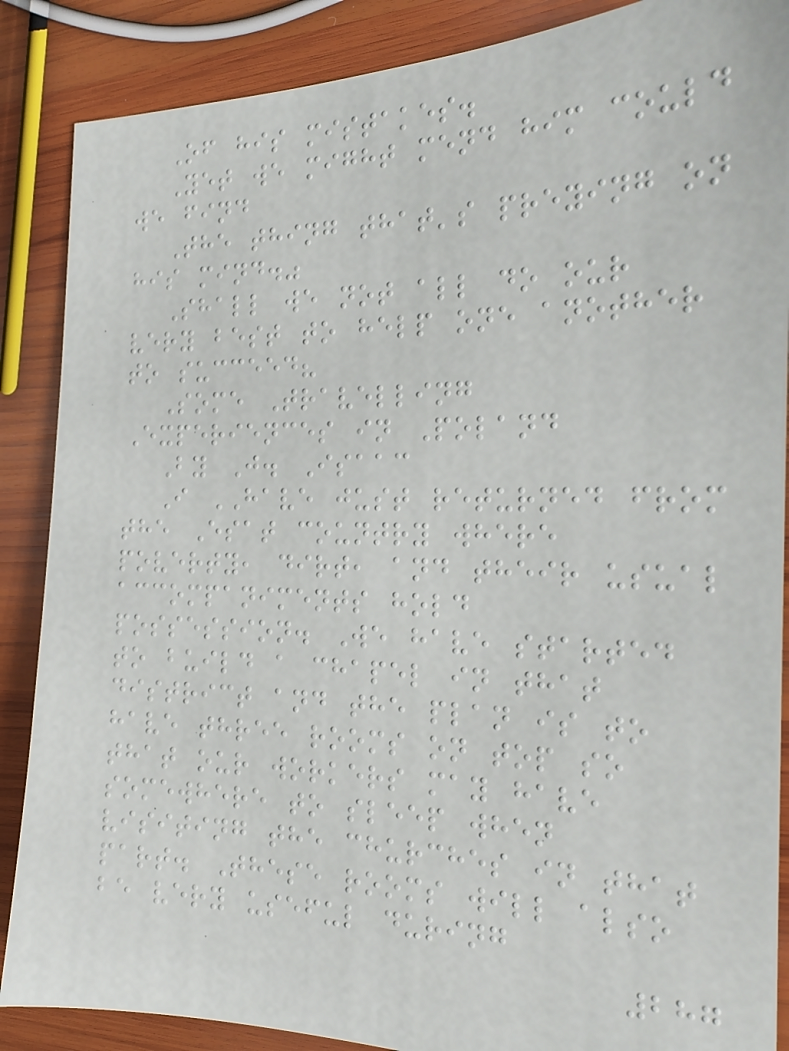Of his mistakes.
Yet we might mend him could
we find
The thing that's preying on
his mind."
Shall we not all do our
very best to help one another
to succeed?
Some Travelling
Experiences in Poland
By J. Isaac
I HAVE just returned from
the Esat country where
poverty, dirt, and their usual
accompaniments hold
possession. We have started
to build a chapel in that
district and the plan is to
have three rooms on top so
that our workers may have
somewhere to sleep when
visiting the churches in that
part. These rooms will also
be very useful during
287
